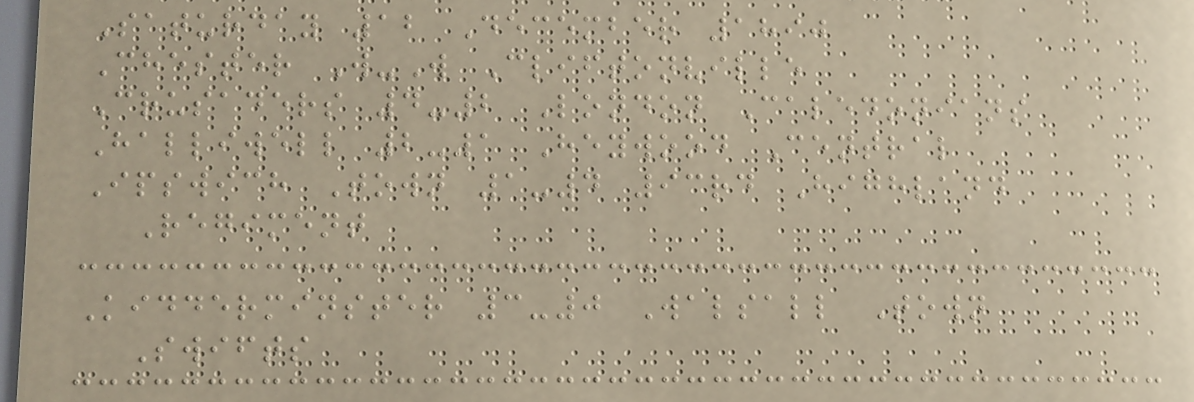Saturday 12 December 1890
Chester W-W Cliftonville
Crusaders 4-2 London Caledonians
Halliwell 2-1 Heywood Central
Ipswich Town 1-4 93rd Highland
Regiment
Kidderminster 3-0 Walsall Town
Swifts
